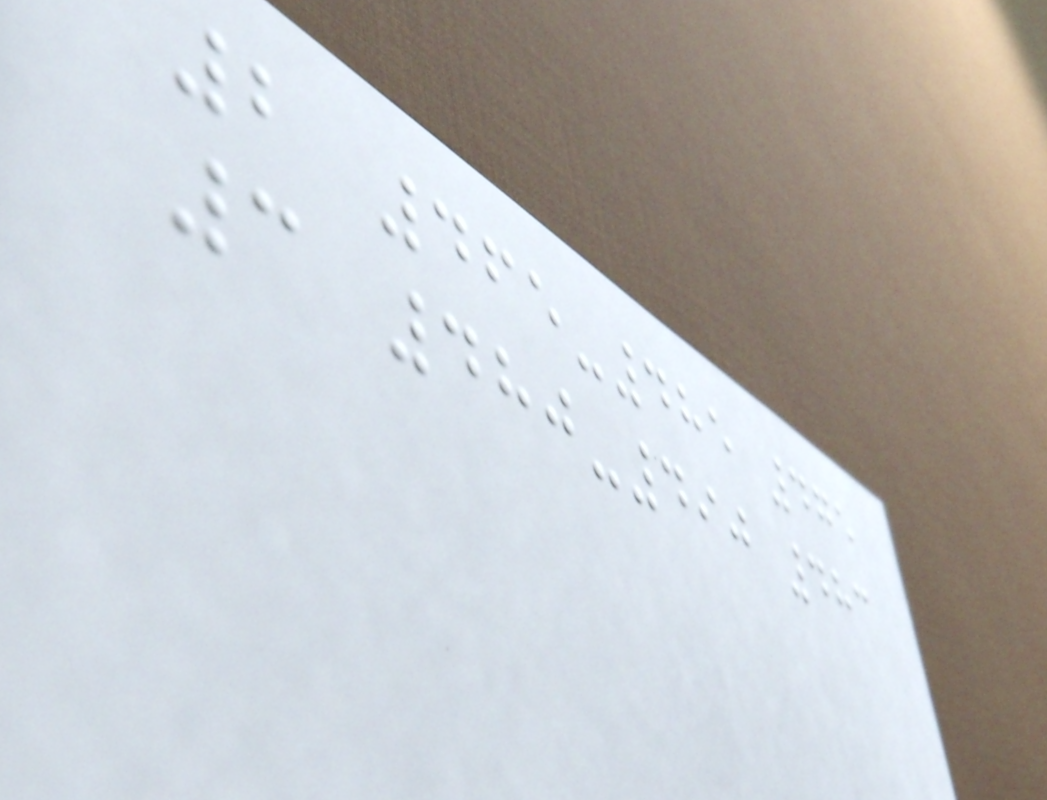2 465-485 475
3 480-490 483
